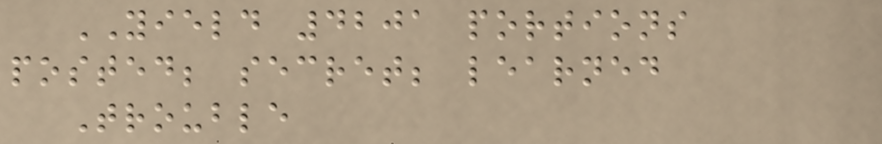YIELD 4201 portions
posted; secret; learned
Trouble
